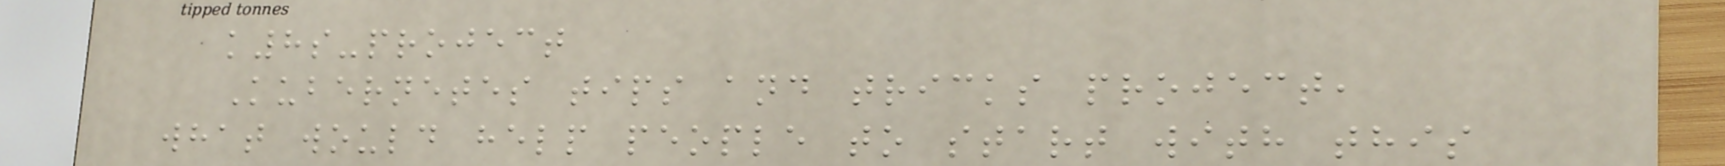k8s-project
Kubernetes tips and tricks project,
what would help people to start with this
